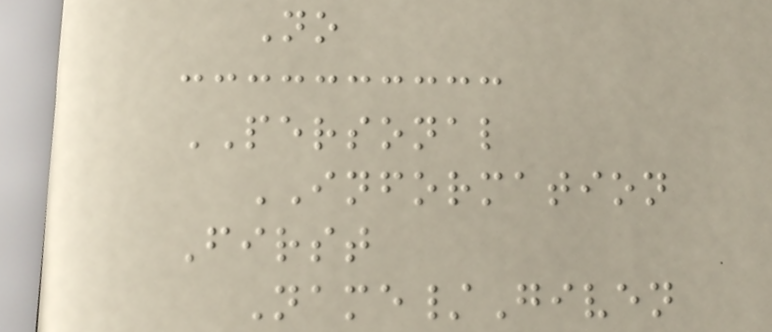No
PERSONAL
INFORMATION
First
Name/Given
